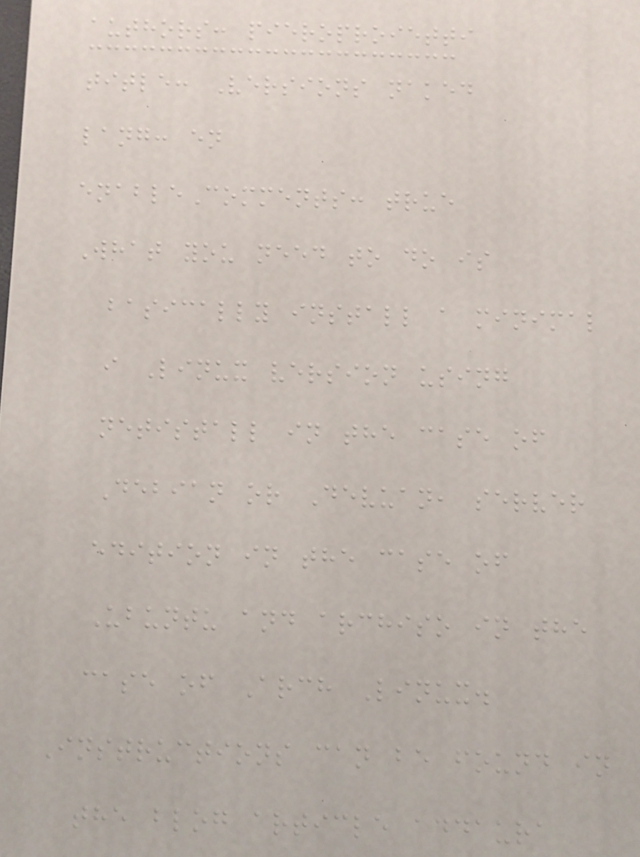authors: pieroproietti
title: Versions naked
lang: en
enableComments: true
What you need to do is
basically install a minimal
i Linux version using
netistall in the case of
Debian or Devuan, server
edition in the case of
Ubuntu and archiso in the
case of Arch Linux.
Instructions can be found in
the blog article addaura
